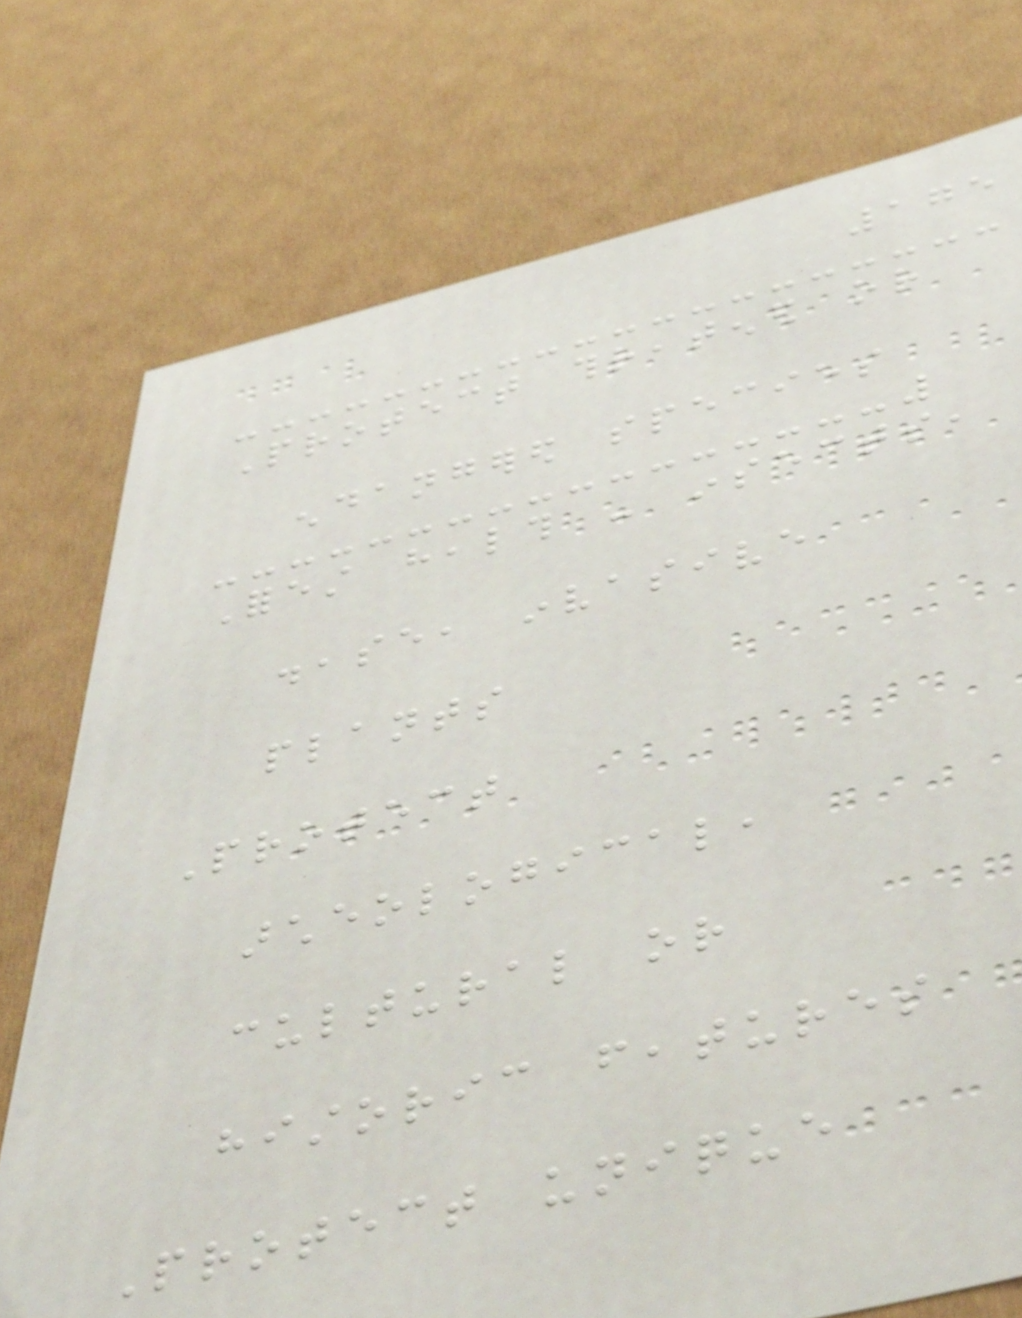175
Protect threatened or
endangered species
Forest health - insects,
disease, invasive
plants
Protect
archeological,
cultural or
historic features
Protect unique
